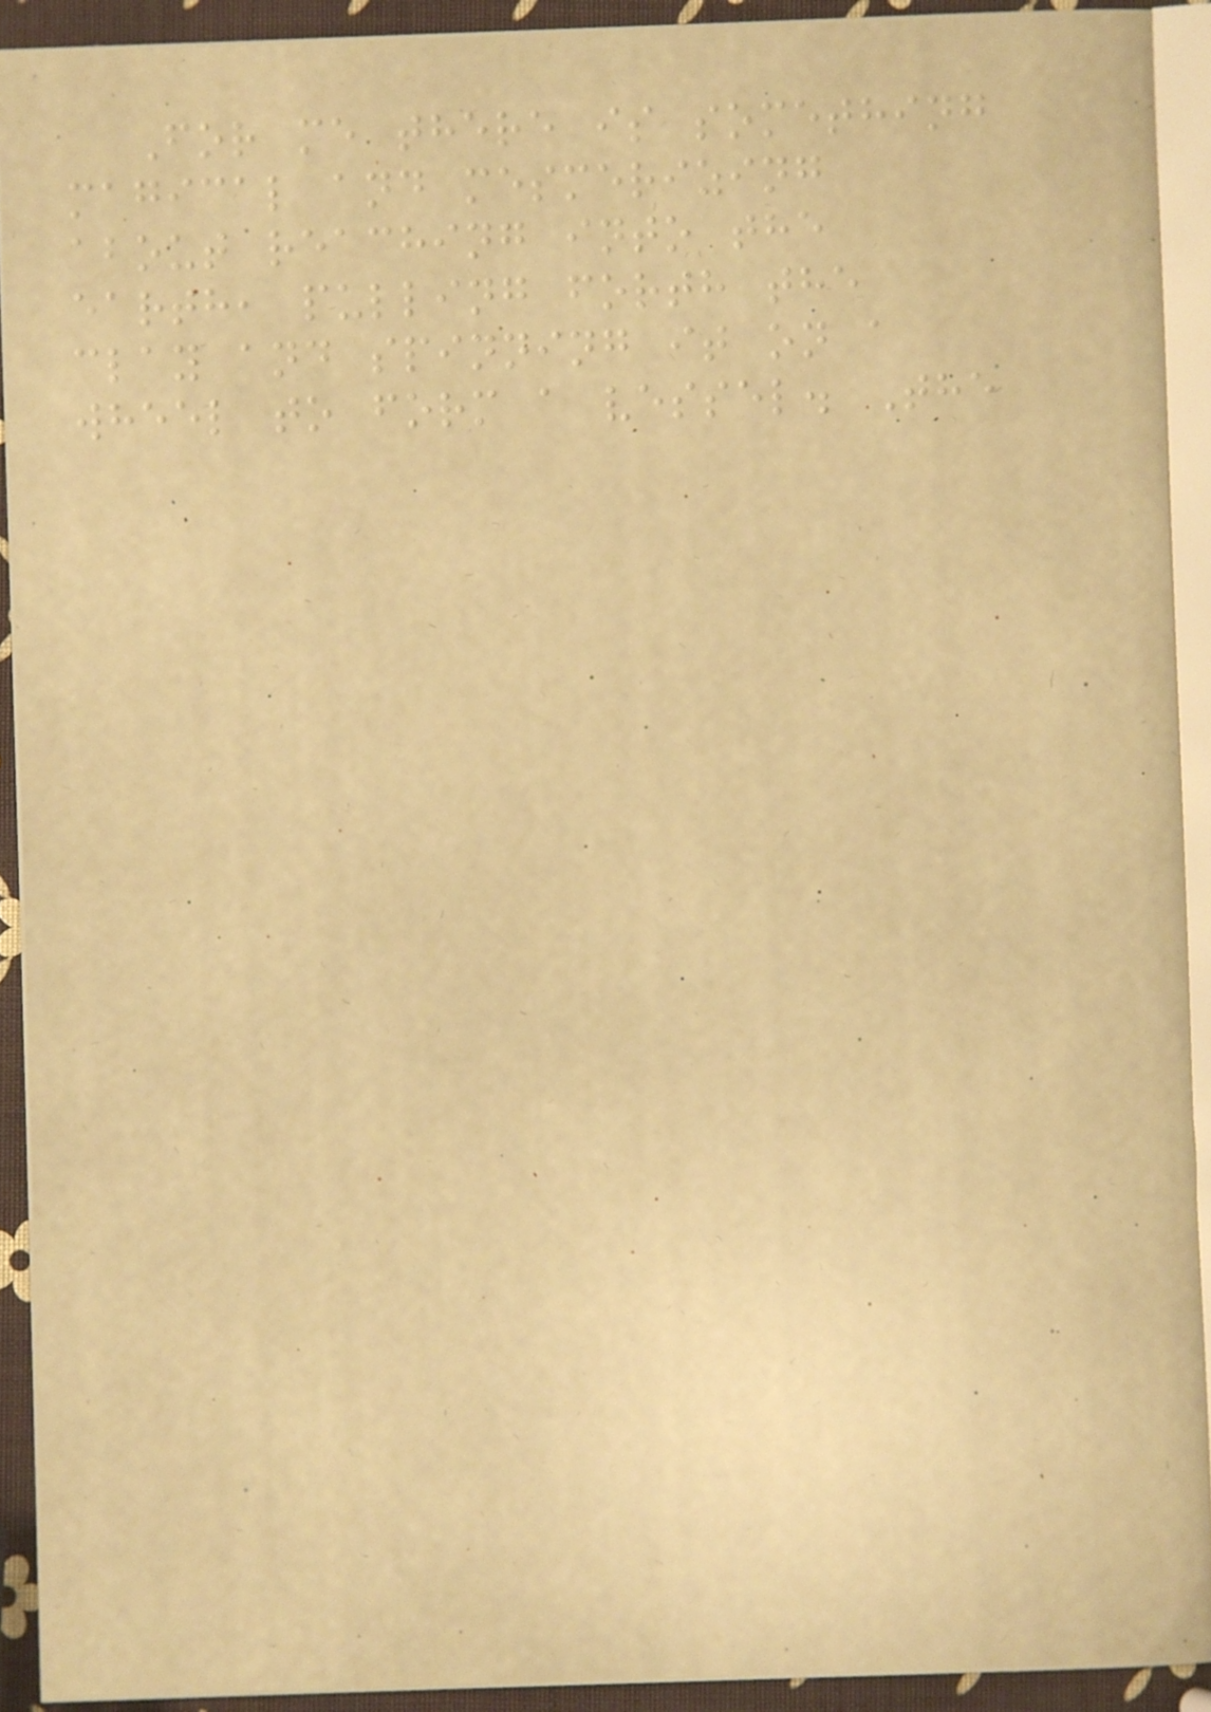For me there is something
magical and mesmerizing
about reaching into the
earth, pulling forth the
clay and spinning it on a
wheel to form a vessel. The
